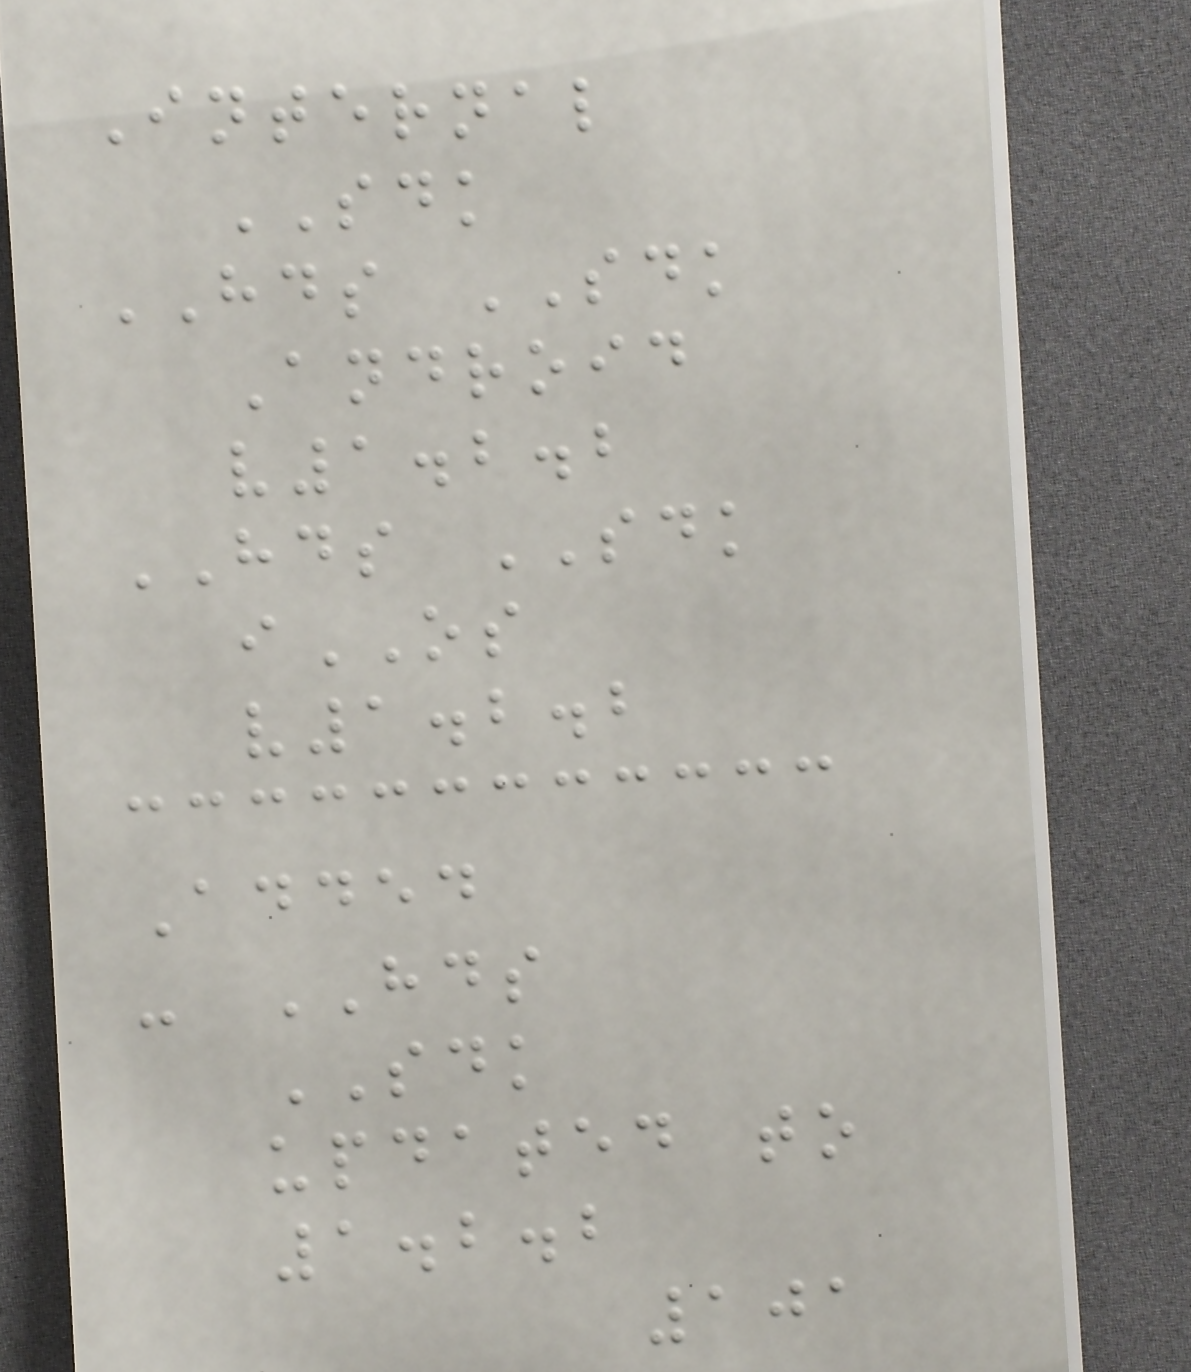Internal
SDK
HDS SDK
Android
v1.2.2
HDS SDK
iOS
v1.2.2
Added
- HDS
SDK
updated to
1.2.2
101
